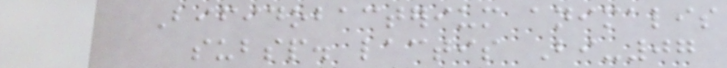Bifidobacterium animalis
subsp. lactis Bi-07
